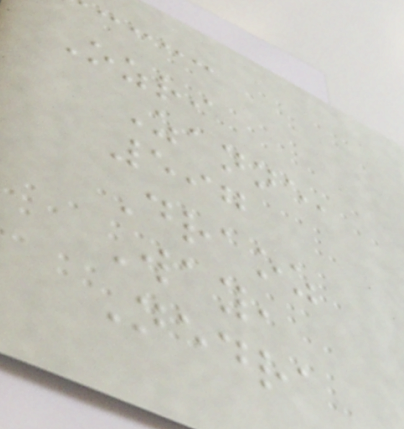Ozri
Zanne,
597
Draoz
Way,
Nedra
